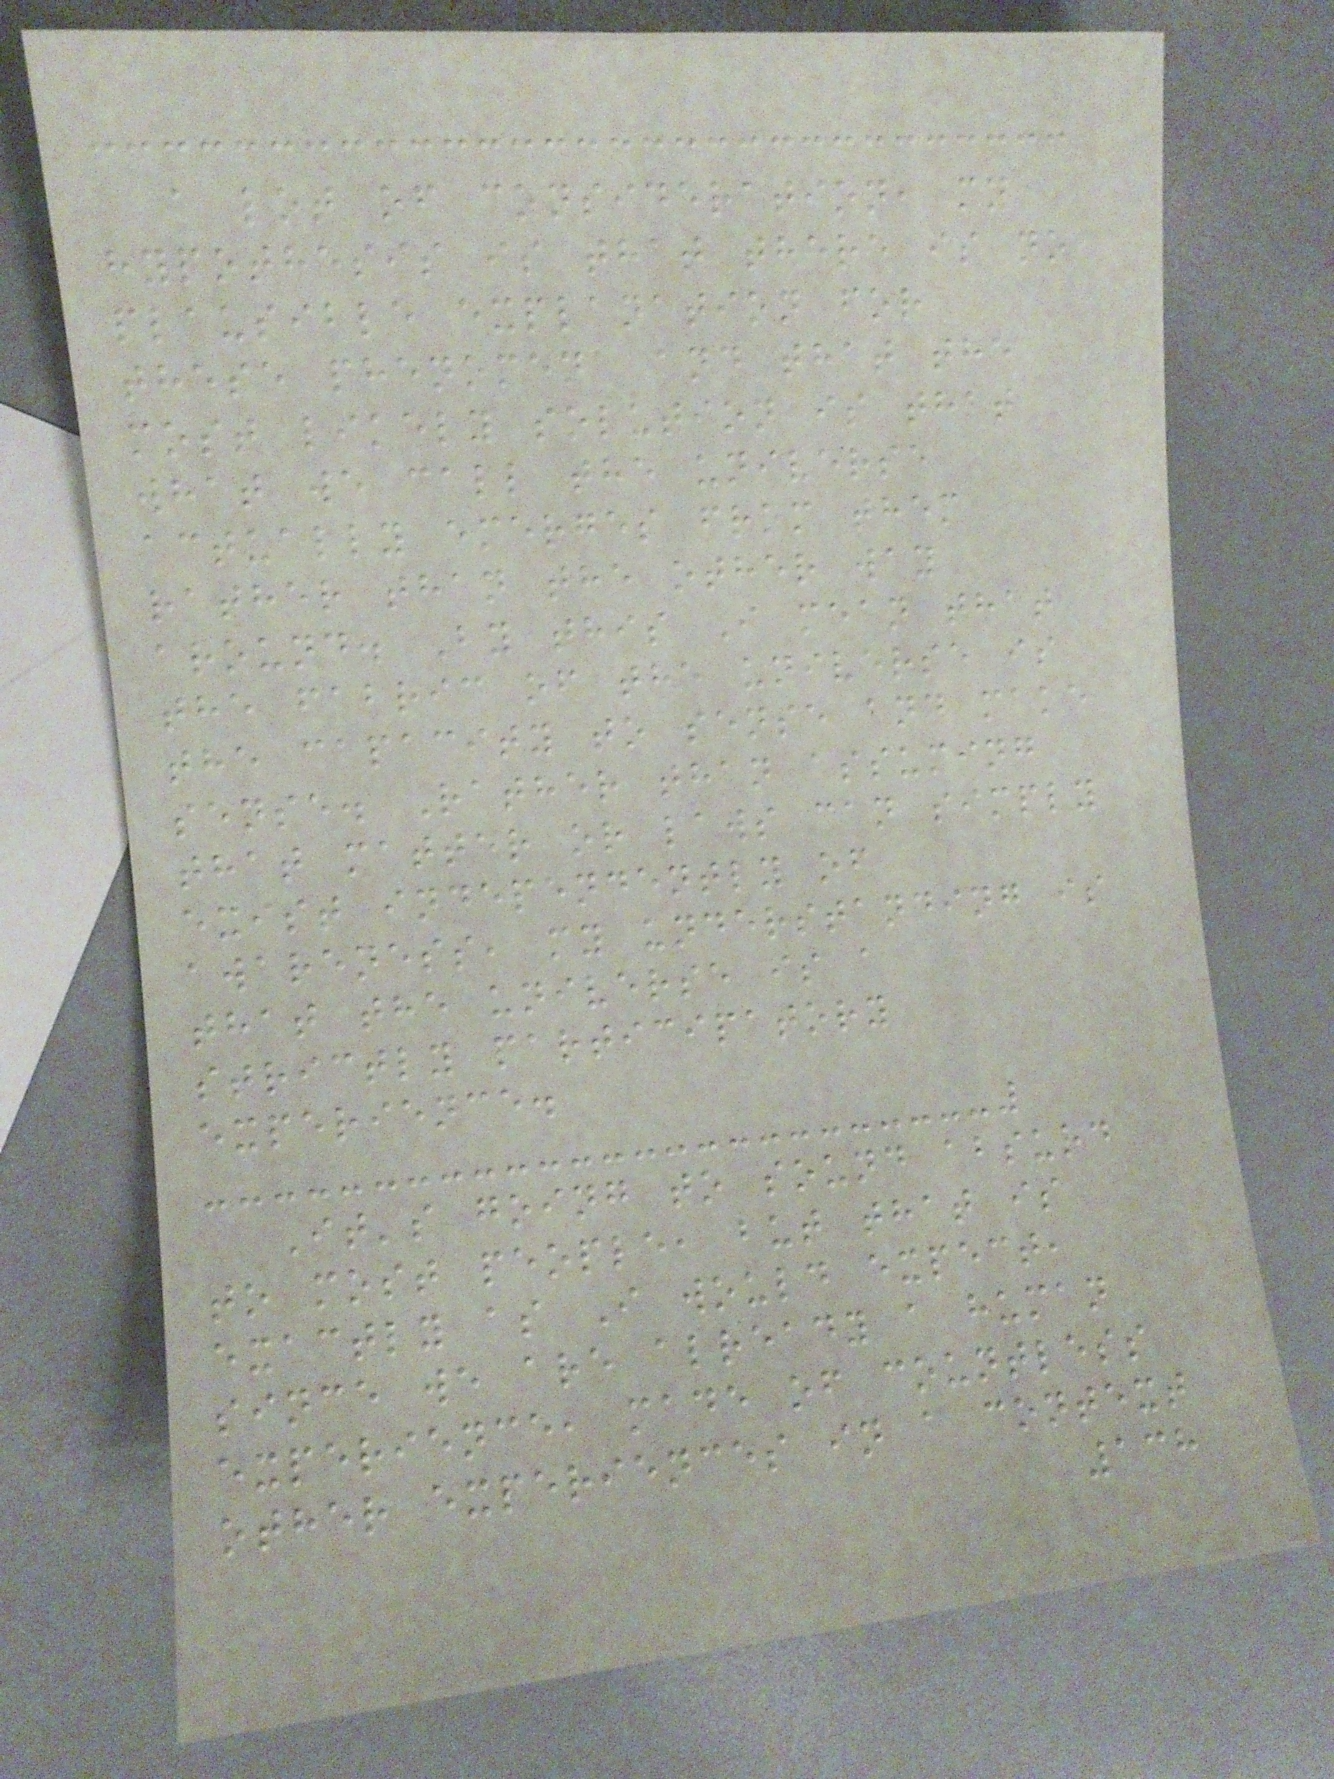a lot of consideration, my
hypothesis is that there is no
plausible explanation for
these phenomena and that the
most likely solution is that
what we call the universe
actually emerges from them
rather than the other way
around. By this I mean that
the fabric of the universe is
the capacity to sense and make
sense. Rather than assuming
that matter or laws can simply
exist independently of
awareness, my understanding is
that the universe is a
strictly participatory
experience.
It's going to sound absurd
to most people, but that is
exactly as I would expect,
since we are already a human
experience, made of countless
other experiences in a context
138
